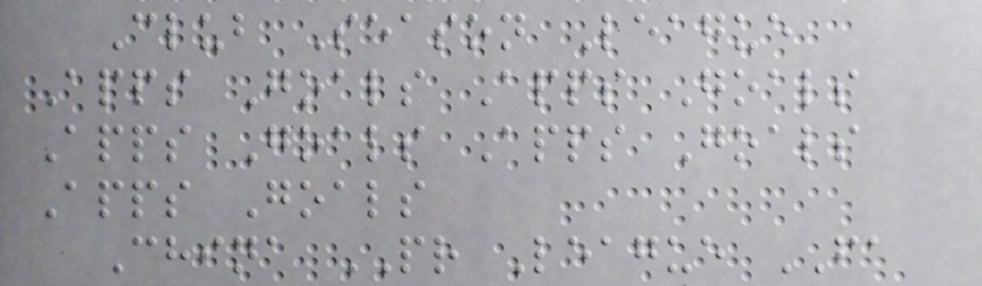Club Season League
Apps Goals Apps Goals
Apps Goals Apps Goals
Apps Goals
China PR League FA
